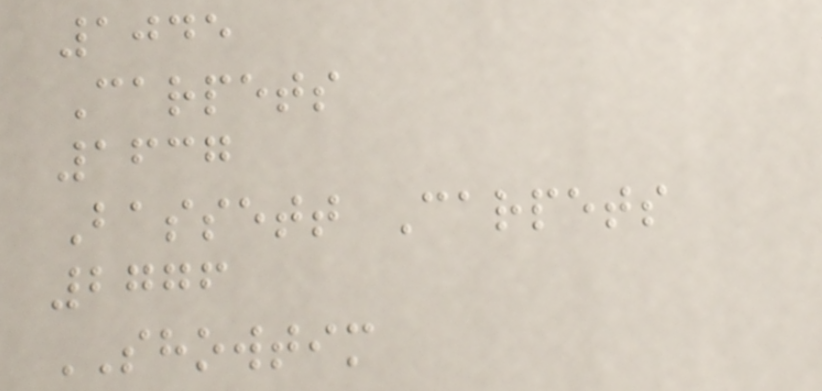1045
Carpets
1637
Bassett Carpets
2776
SHOWTIM
